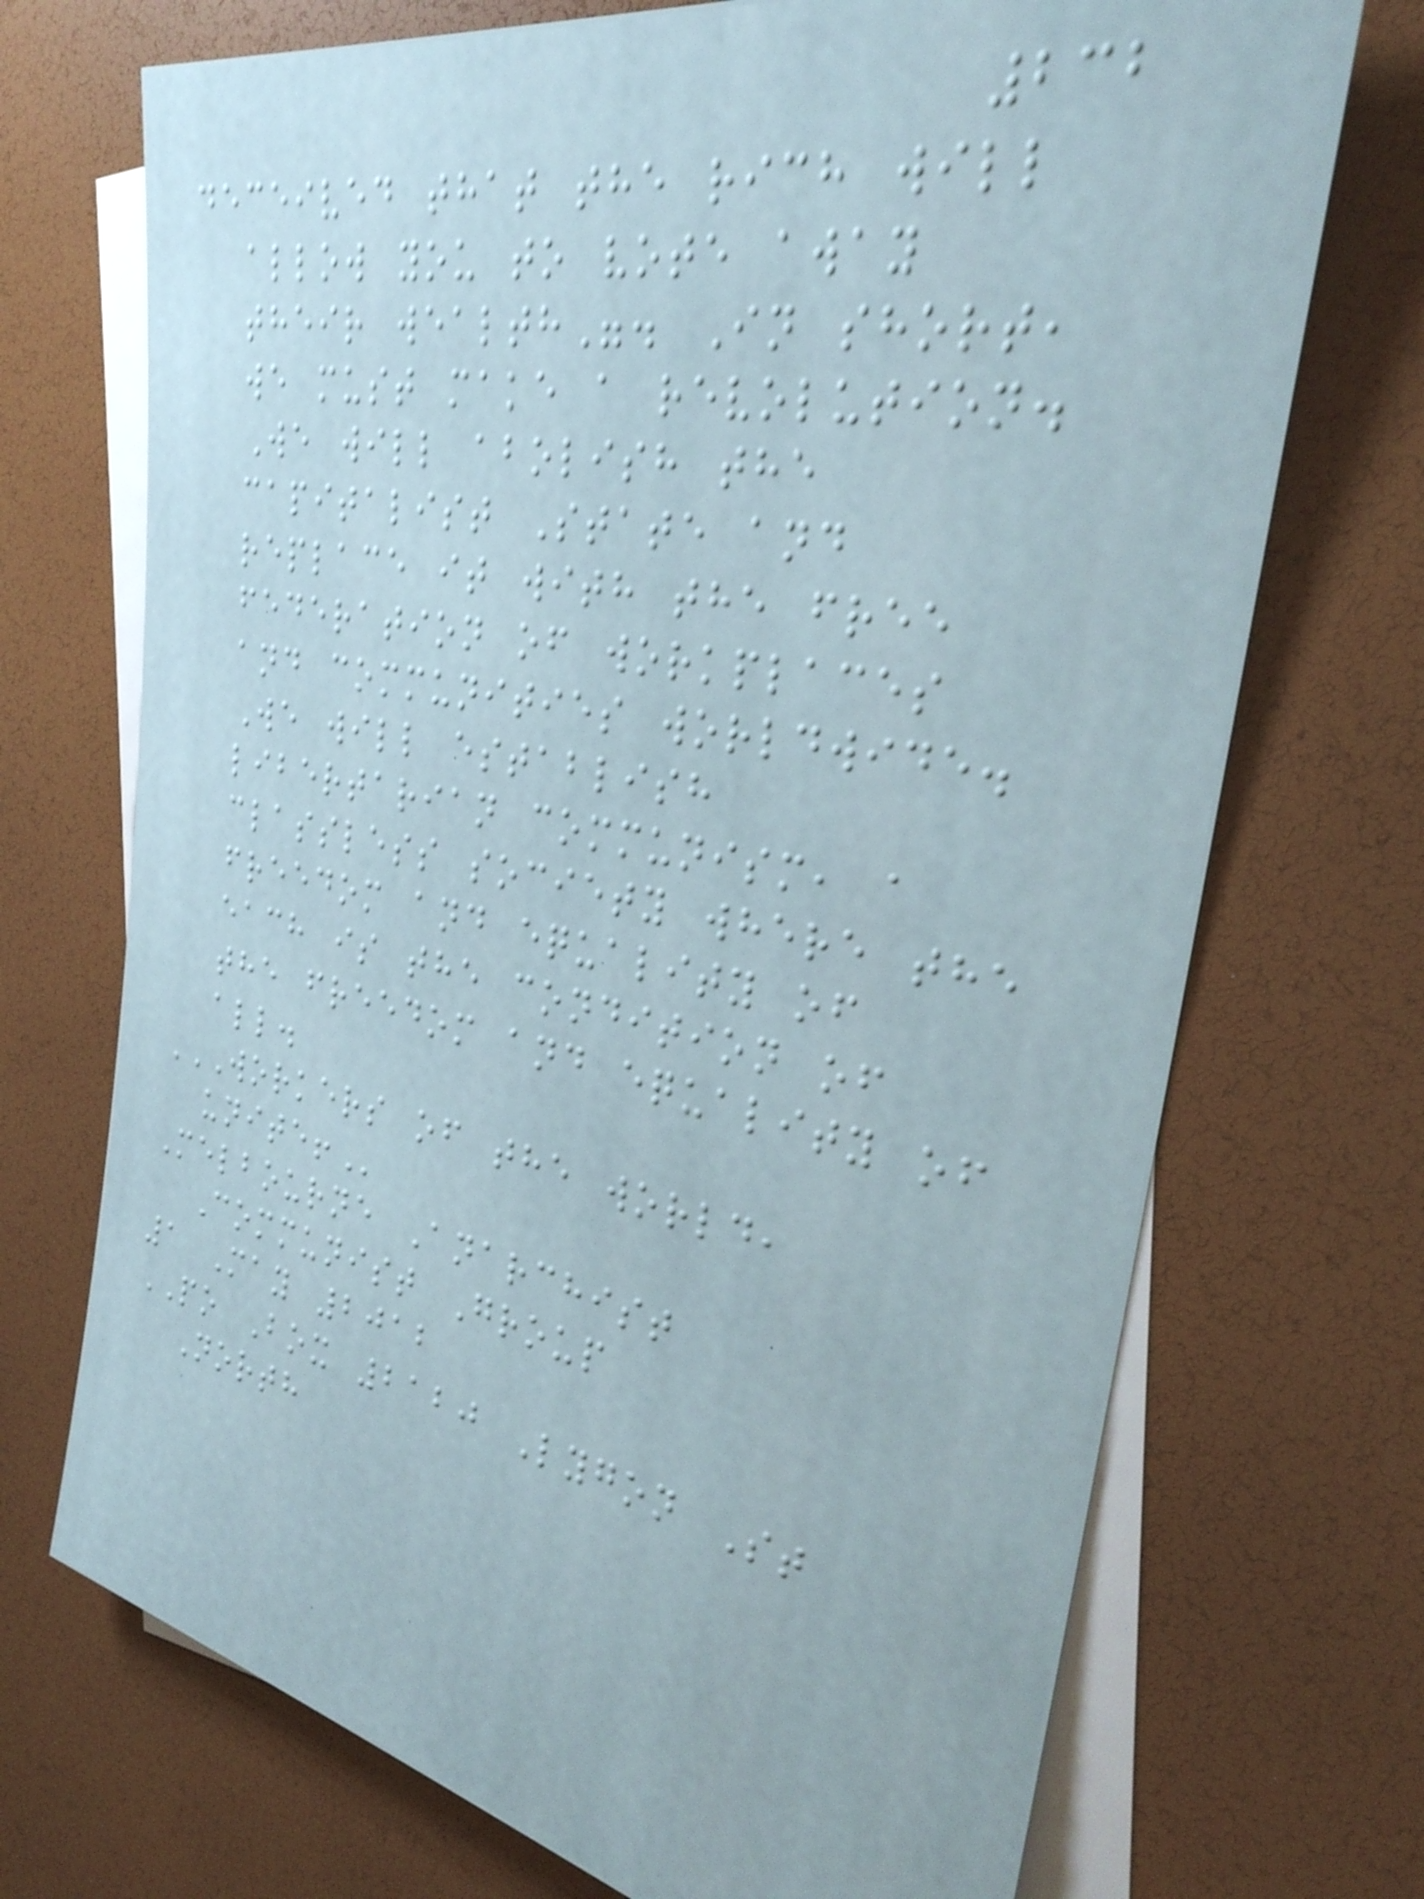232
deceived that the rich will
allow you to vote away
their wealth". In short,
we must make a revolution.
We will abolish the
capitalist State and
replace it with the free
federation of workplaces
and communities worldwide.
We will establish
libertarian communism, a
classless society where the
freedom and equality of
each is the condition of
the freedom and equality of
all.
WORKERS OF THE WORLD,
UNITE!
Melbourne Anarchist
Communist Group
1 May 2012
PO Box 2120 Lygon St
North
